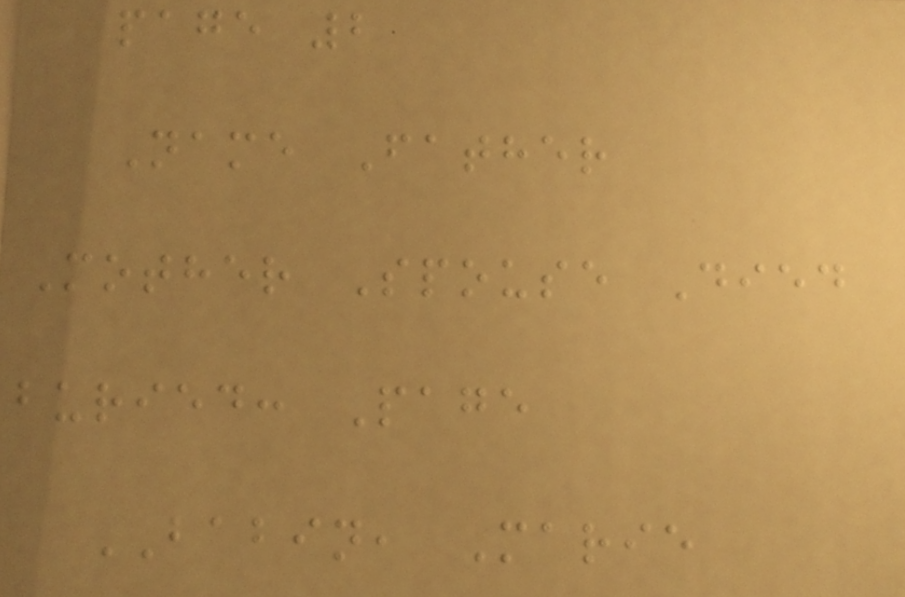page 2
Name Father
Mother Spouse Died
buried: Page
BABIN, Marie
